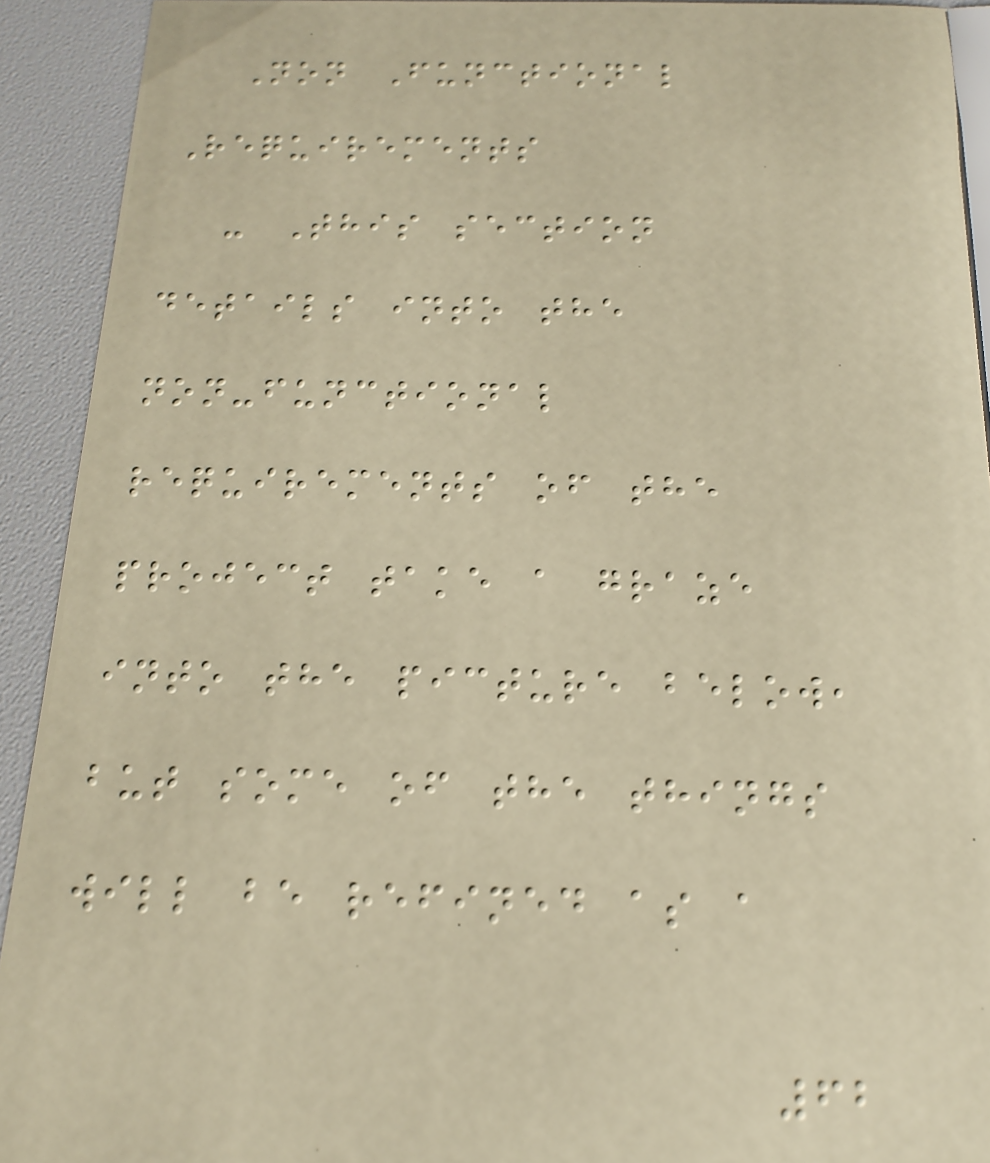Non Functional
Requirements
- This section
details into the
non-functional
requirements of the
project take a graze
into the picture below,
but some of the things
will be refined as a
62
